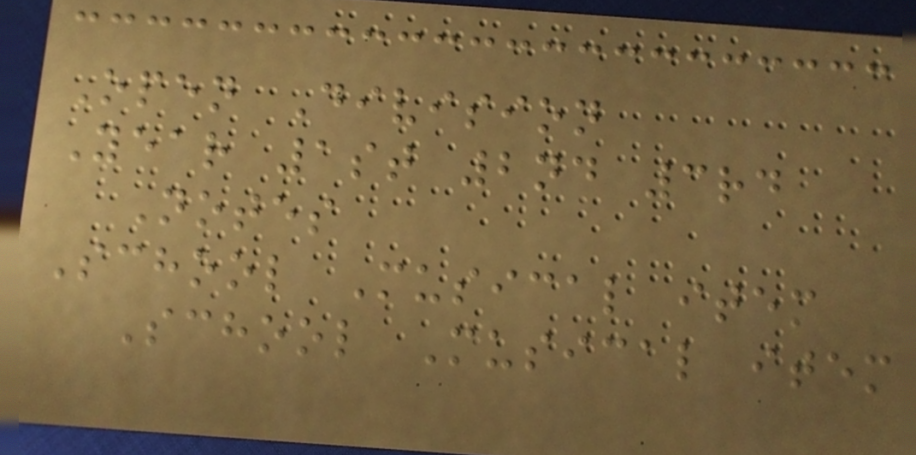Open Division
Year 1st 2nd 3rd
Notes
School Musical item
School Musical item
